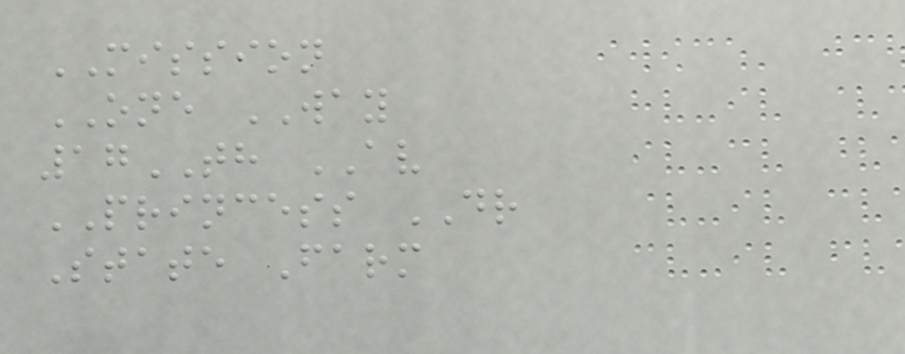MISSION
ONE WAY
17TH AV
PRINCESS DR
State Farm
